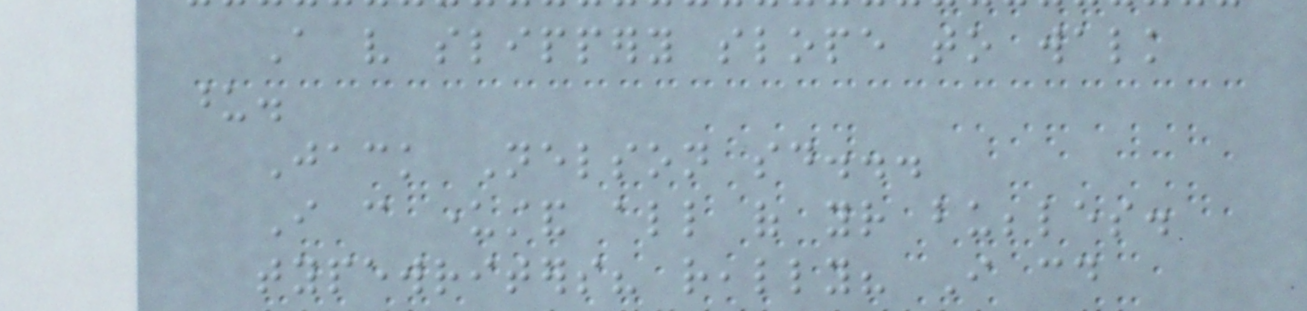A very slippery slope to walk
upon.
Jack Nelson said...
I can understand all of your bubbles.
typewriters? really? I could
